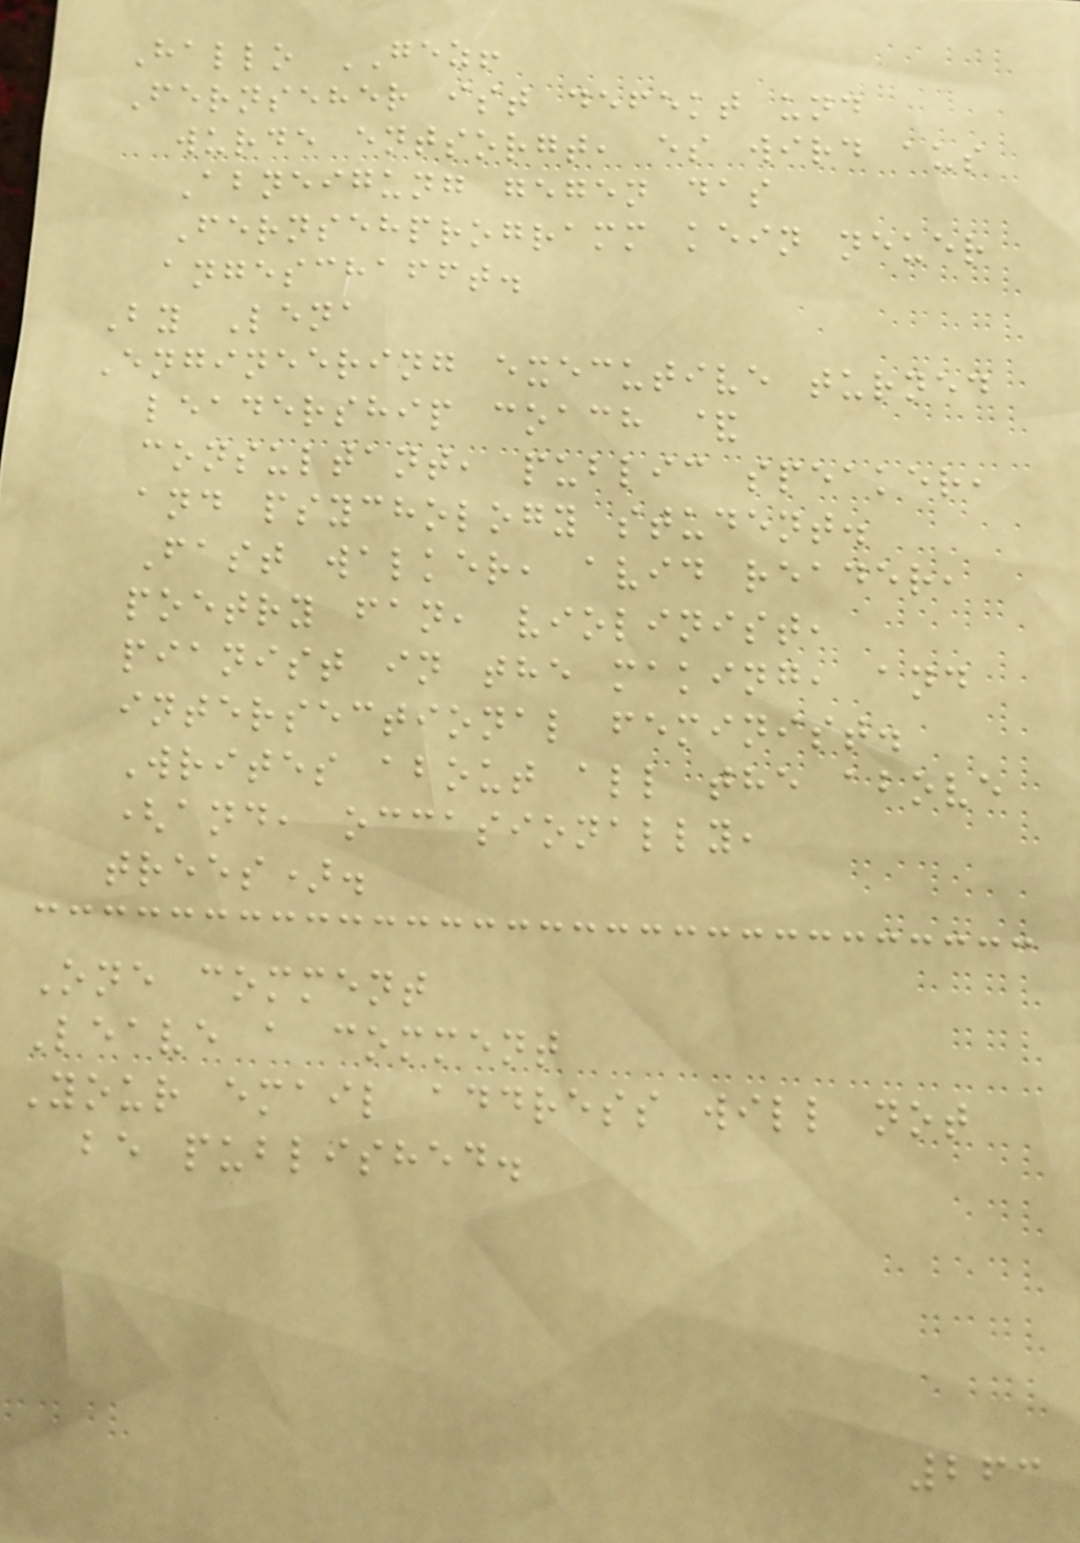Hallo GEZ!
Fernseher ist defekt und
wurde entsorgt, es wird aus
Abneigung gegen das
Fernsehprogramm kein neuer
angeschafft.
By Lena
Engineering executive turned
leadership coach &
consultant, public speaker,
and psychology student.
Fast walker, avid reader,
poetry fan, violinist,
pianist in the making, and
intersectional feminist.
Writes about all the above
(and, occasionally,
trees).
One comment
Leave a comment
Your email address will not
be published.
263
